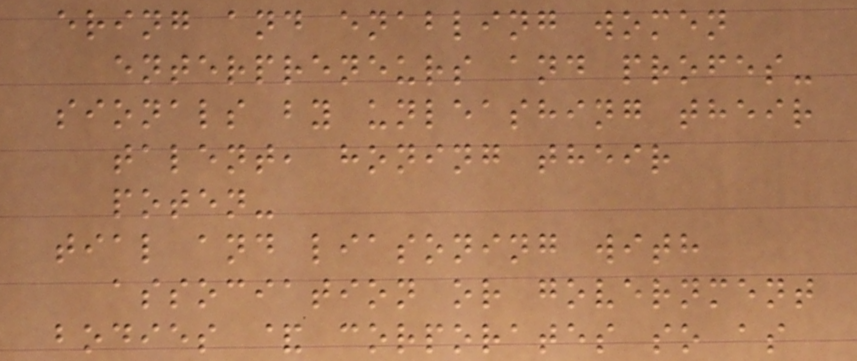ering and enabling women
enterpreneurs and profes-
sionals by unleashing their
talent, honing their
poten-
tial and liasoning with
association or government
bodies & corporates so as
